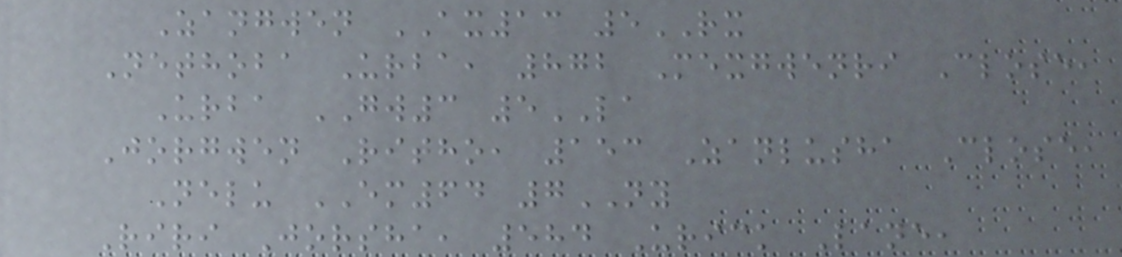Zangwen AX13 5RX
Nethoba Urba, 872 Mexgwenri Close,
Urba GW3 5LA
Jorgwen Ritho, 153 Zanlusha Close,
Nelu EM64 7NY
Riri Jorsha, 584 Urick Lane,
